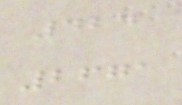424
2671
